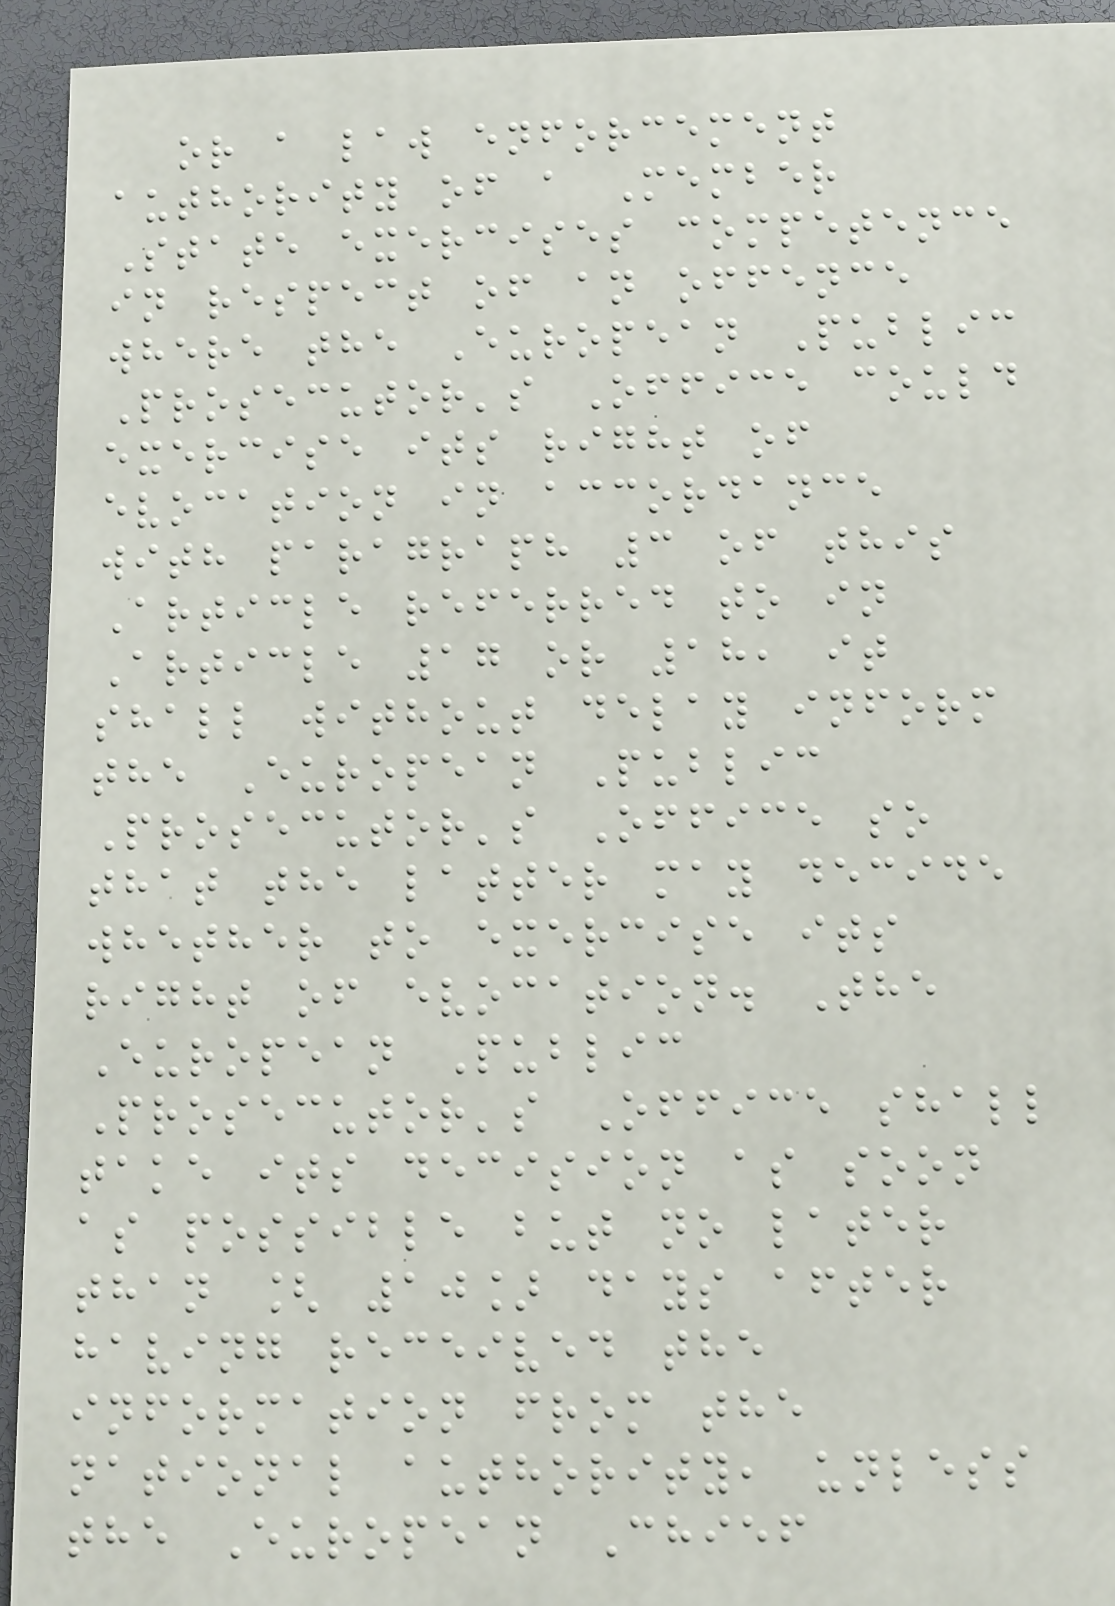or a law enforcement
authority of a Member
State exercises competence
in respect of an offence
where the European Public
Prosecutor's Office could
exercise its right of
evocation in accordance
with paragraph 3 of this
Article referred to in
Article 17 or 18, it
shall without delay inform
the European Public
Prosecutor's Office so
that the latter may decide
whether to exercise its
right of evocation. The
European Public
Prosecutor's Office shall
take its decision as soon
as possible but no later
than [ 10] days after
having received the
information from the
national authority, unless
the European Chief
